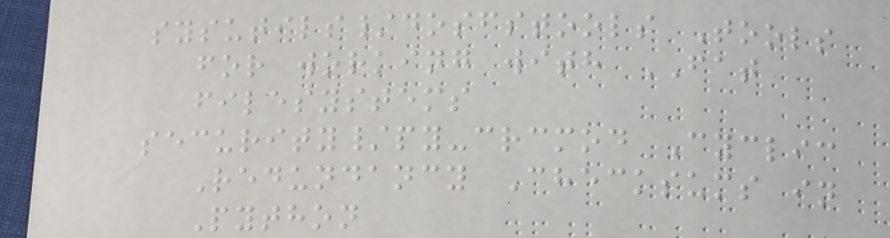sysutils/dosfstools Tools
for working with FAT
filesystems
security/py-crcmod Cyclic
Redundancy Checksums in
Python
